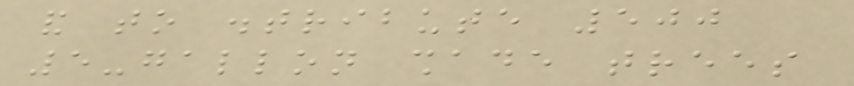and to distribute 500
5-gallon shade trees
